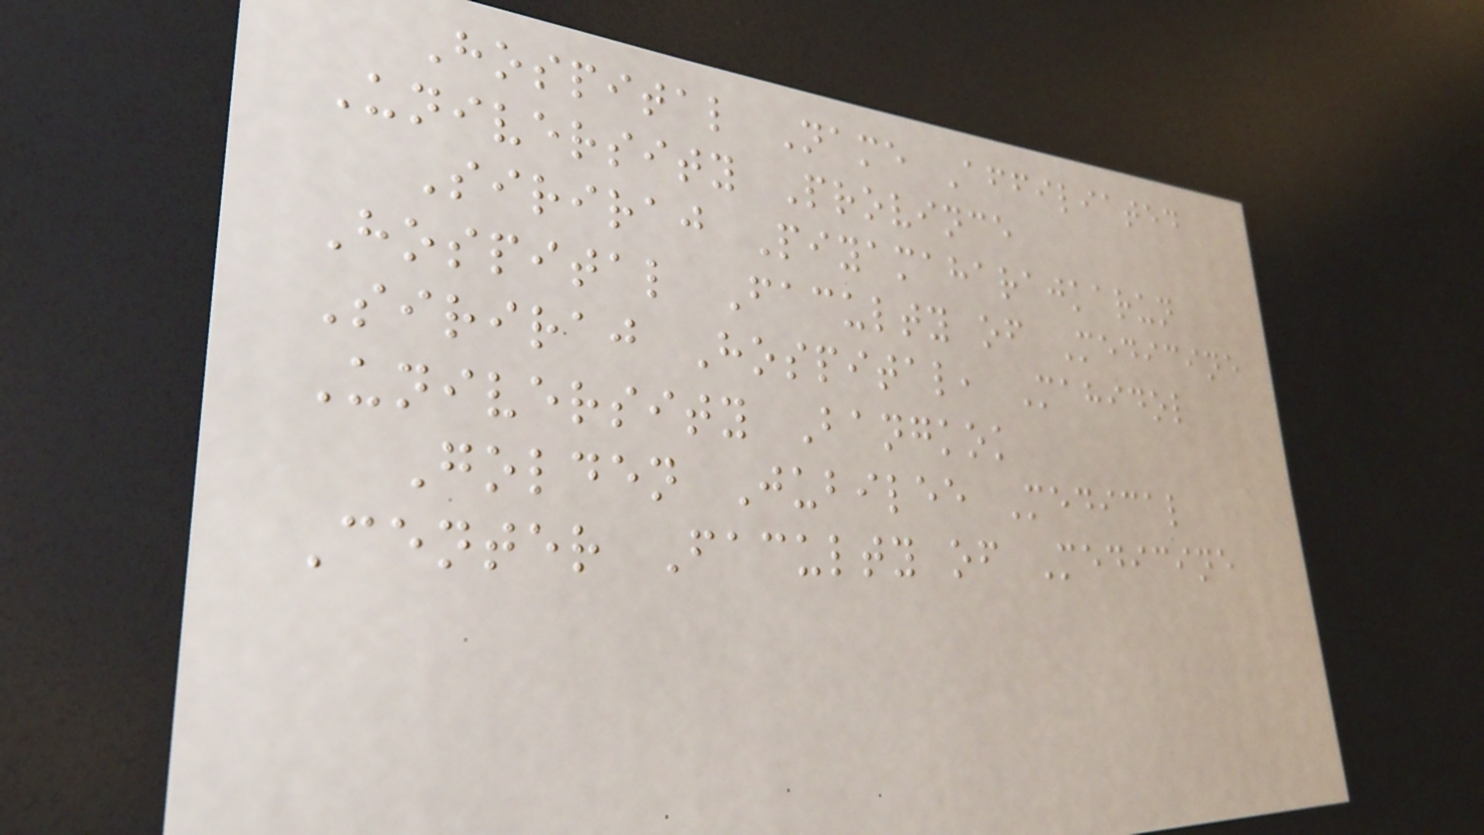Hospital Name Affiliated
University Province
Siriraj Piyamaharajkarun
Hospital Faculty of Medicine
Siriraj Hospital, Mahidol
University Bangkok
Golden Jubilee Medical
Center Faculty of Medicine
